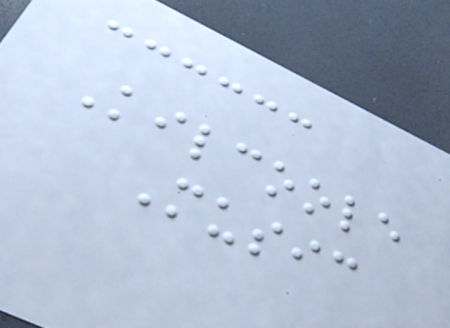Kilcoole
Music
